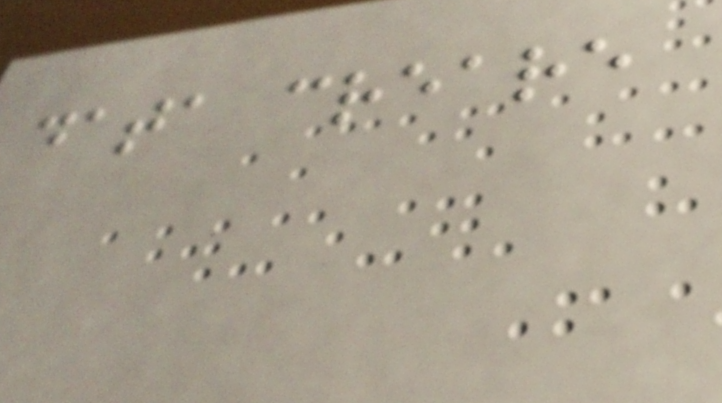data creare
